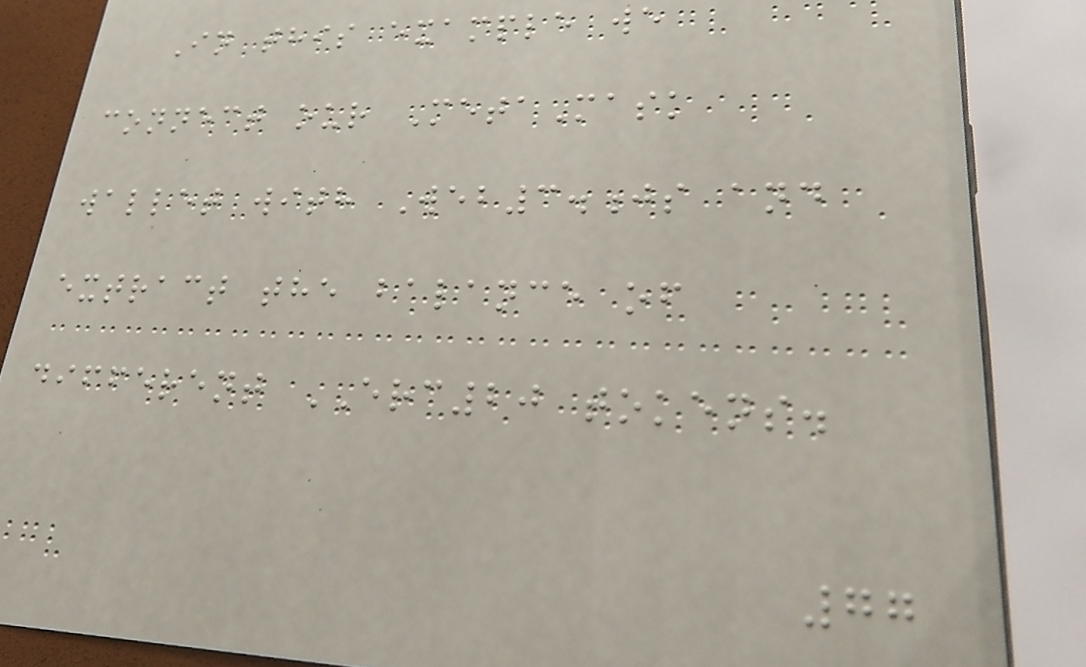In this example we
connect our MetaMask
wallet with Web3.js and
extract the balance of
different ERC20 tokens.
77
